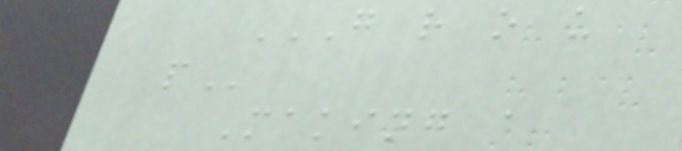G R O U
P
Making a
